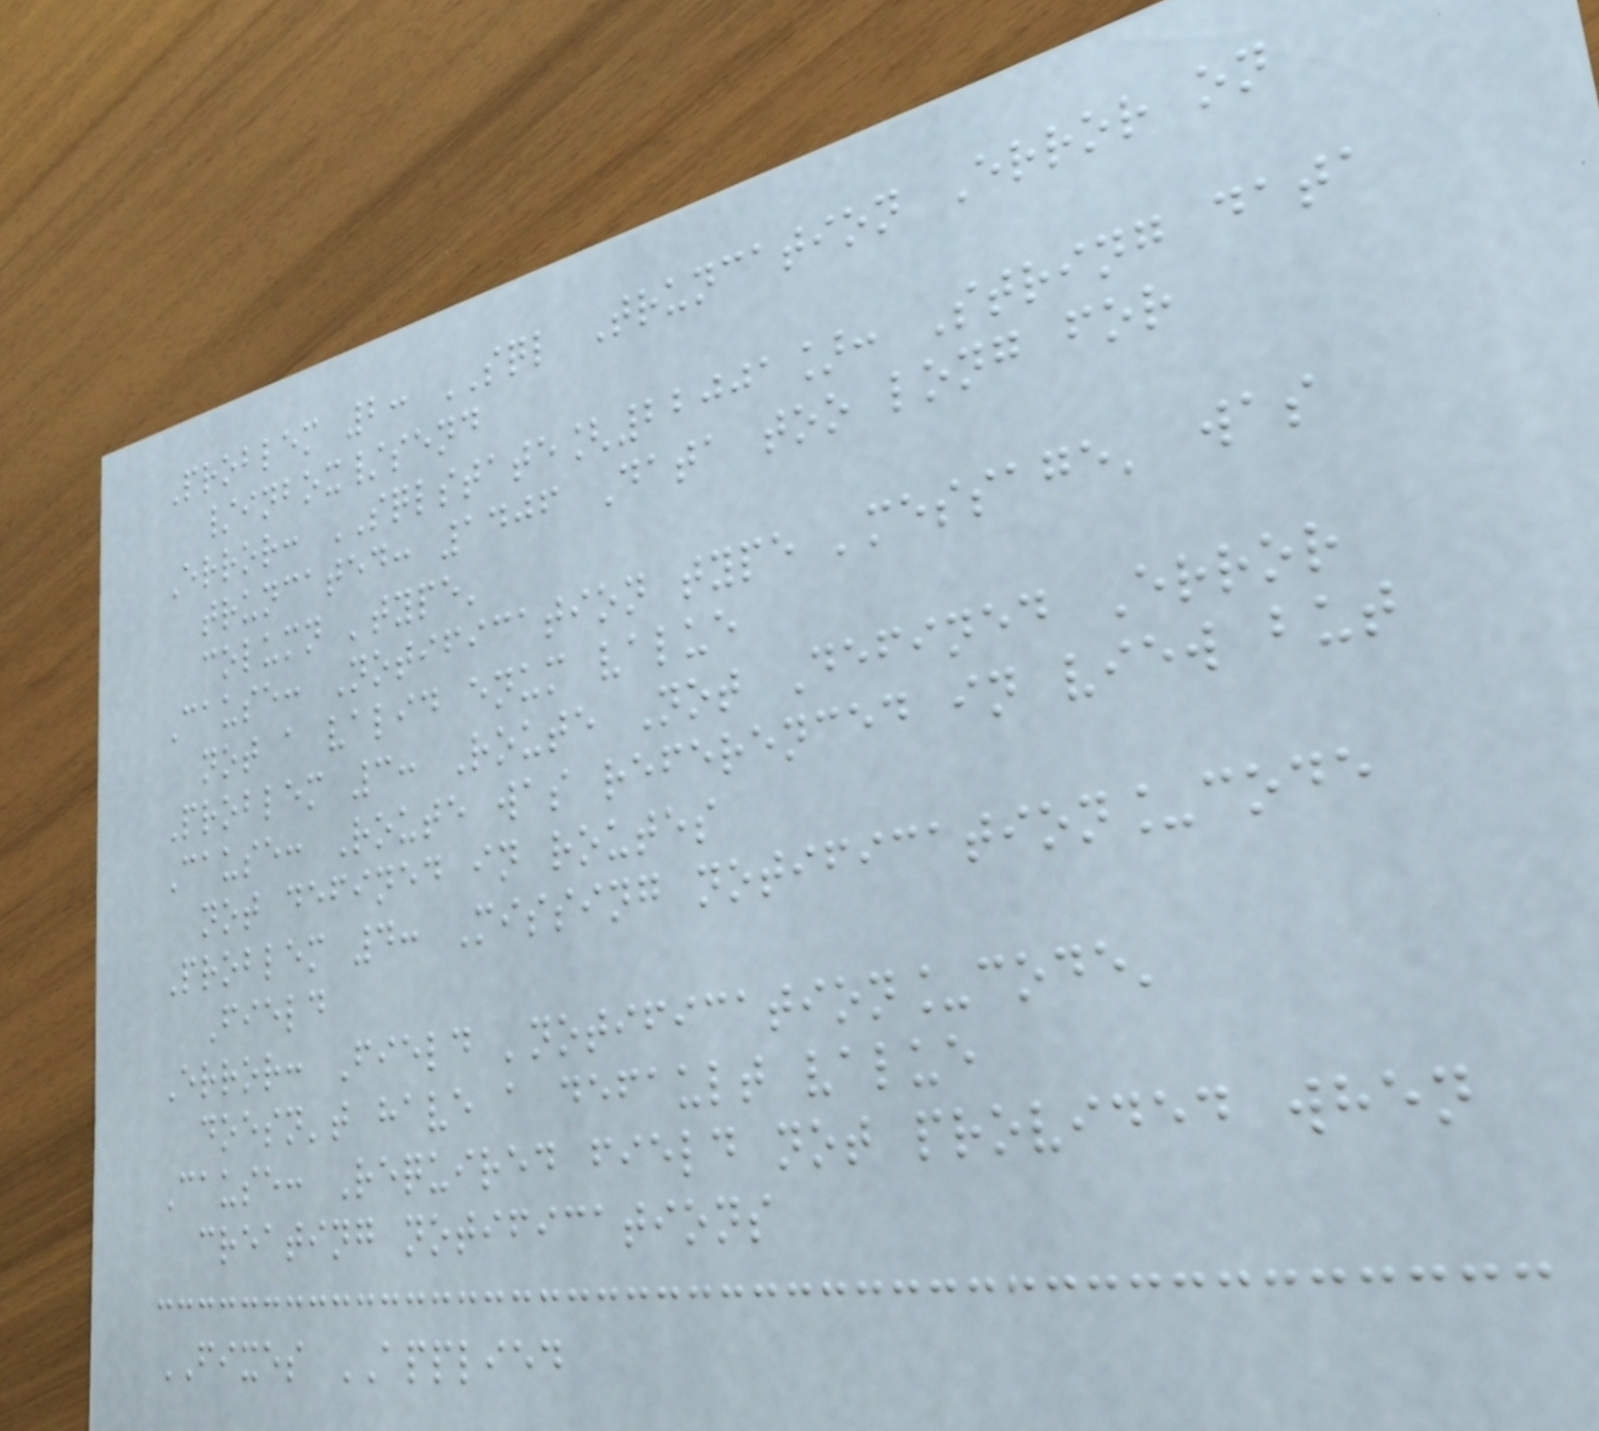Problem 2: SQL Truncation Error on
/inbox/send
Error: SQLSTATE[22001]: String data
truncated: 1406 Data too long for
column 'type'
Cause: Notification type 'message' was
not a valid enum value
Problem 3: Route Not Defined Error
Cause: Route was referenced in view but
not defined in routes
Problem 4: Missing notification_code
Field
Error: Field 'notification_code'
doesn't have a default value
Cause: Required field not provided when
creating notifications
FIXES APPLIED
